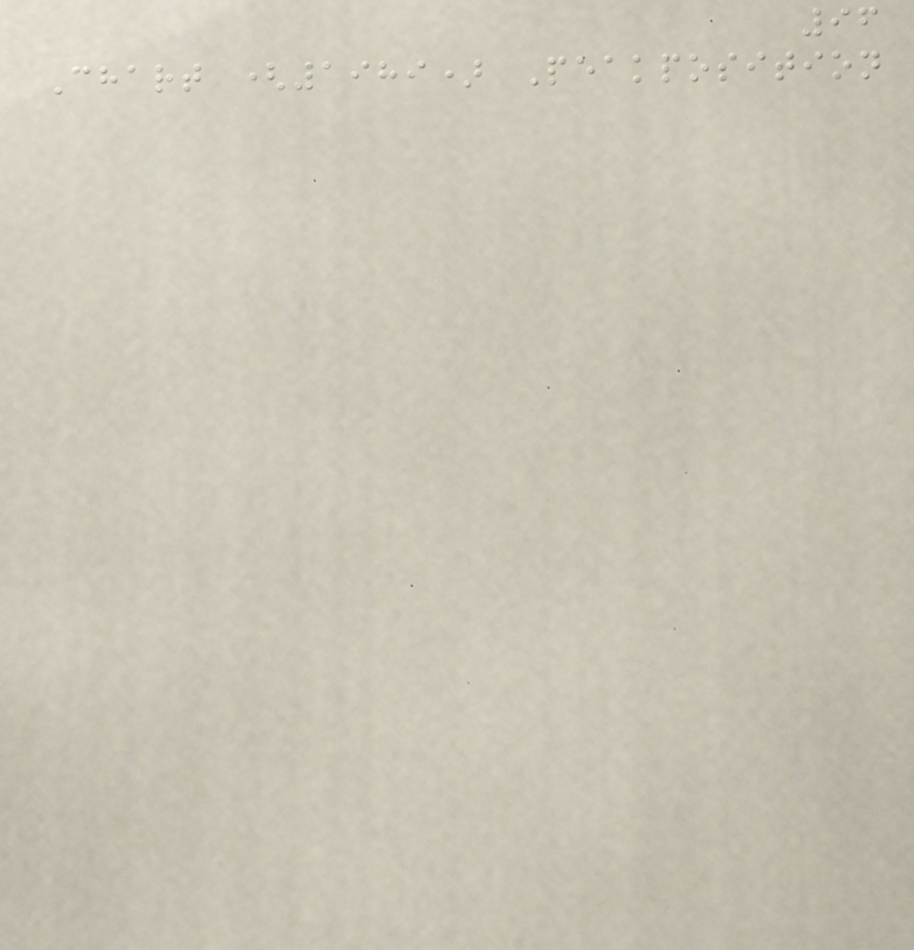96
Chart (1989) Peakposition
